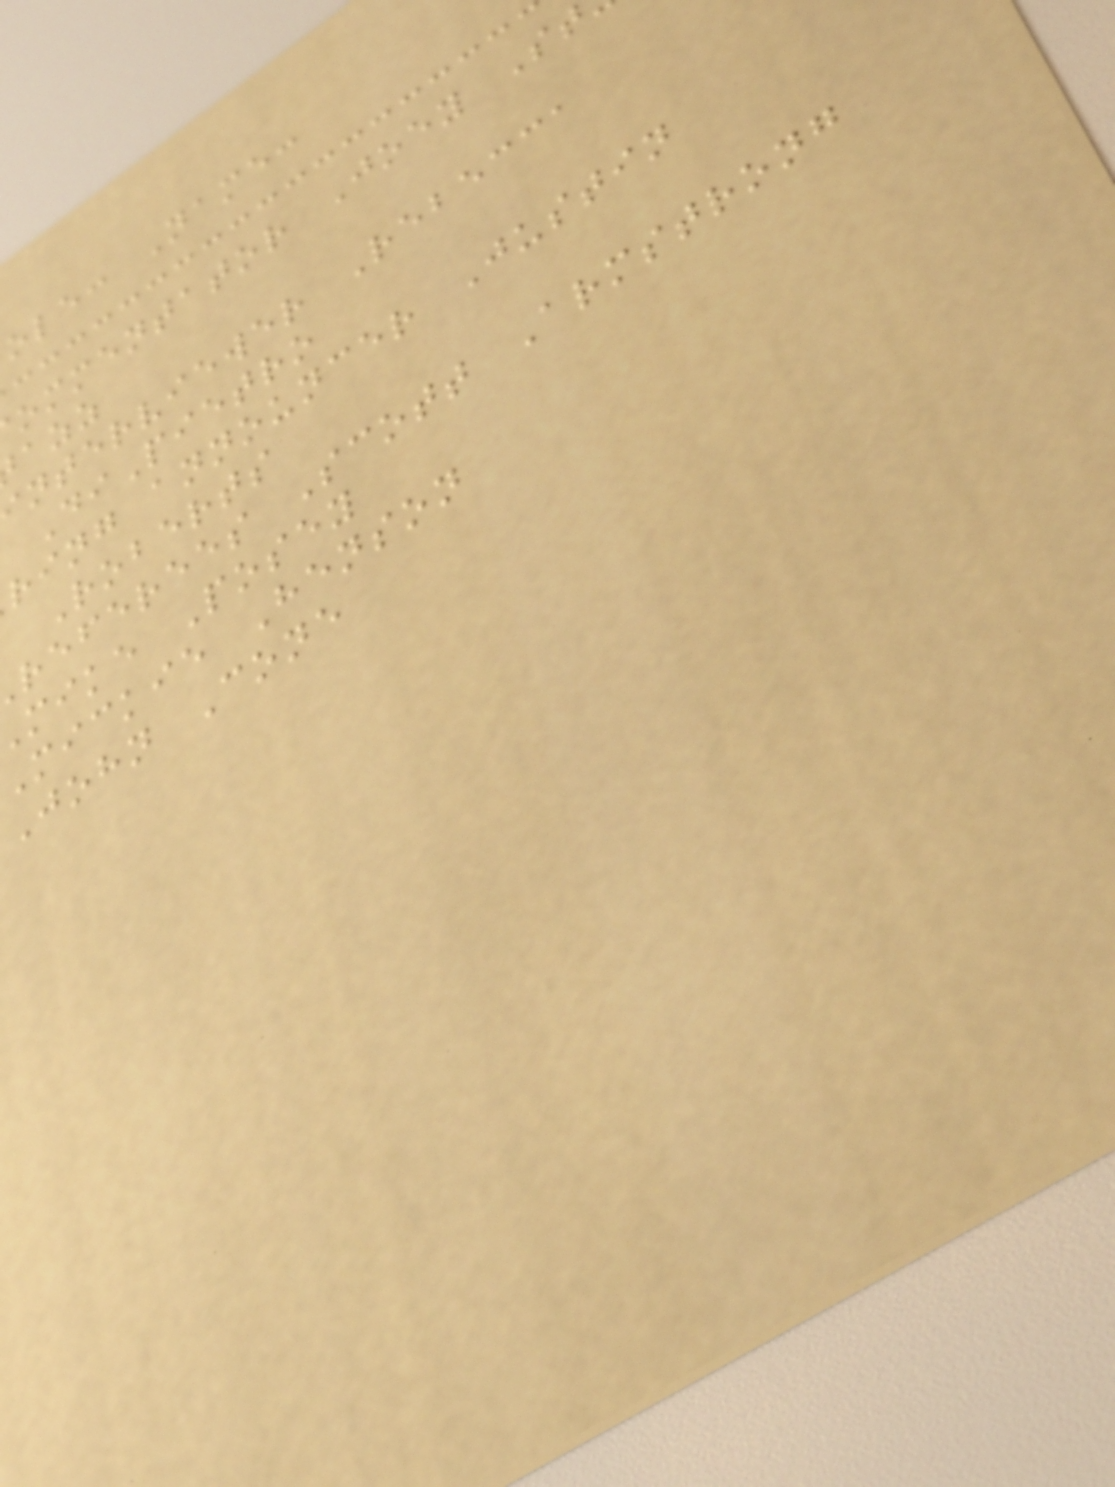ole: Name:
ommentator Joey St
nterviewer Rebecca
DiPietro
ring announcer Justin
Roberts
referees Scott Armstrong
mike Posey
Mickie Henson
John Cone
